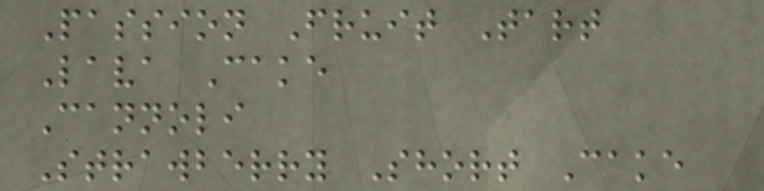Passion Fruit Tart
Lava Cake
Cannoli
Strawberry Short Cake
